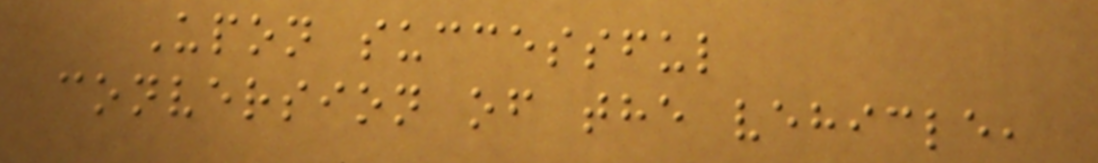Upon successful
conversion of the vehicle,
